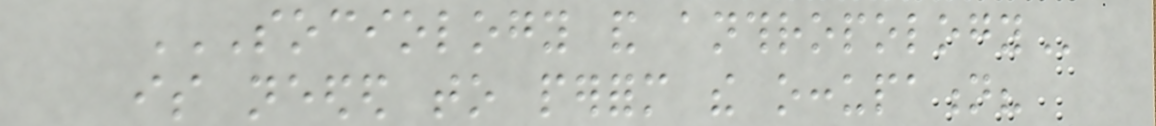SOCIOLOGY AND ANTHROPOLOGY
is needed to perform the occupation?
